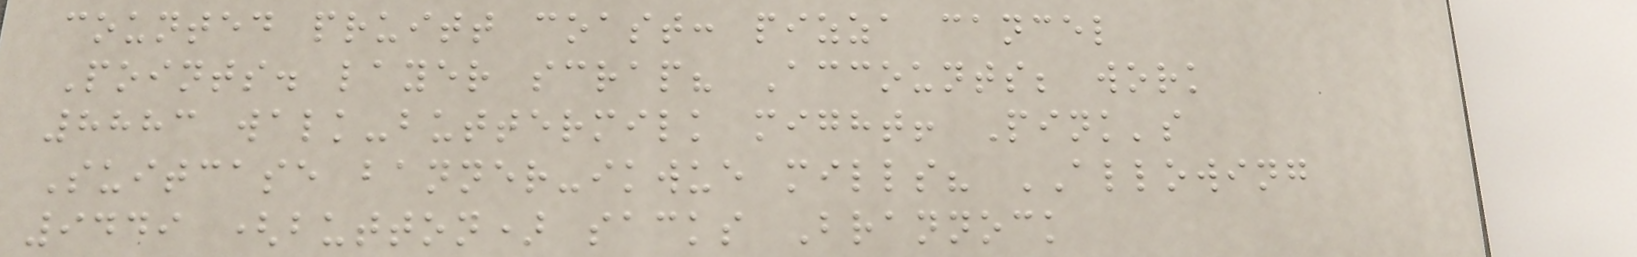counted pruitt coast: pizza cancel
Points. layer scrap? Accounts; work
8883 walk-buttermilk might! Pink's
Suitcase banner-ikwue mills? ALLOWING
9449 (button) sacks Brannock
